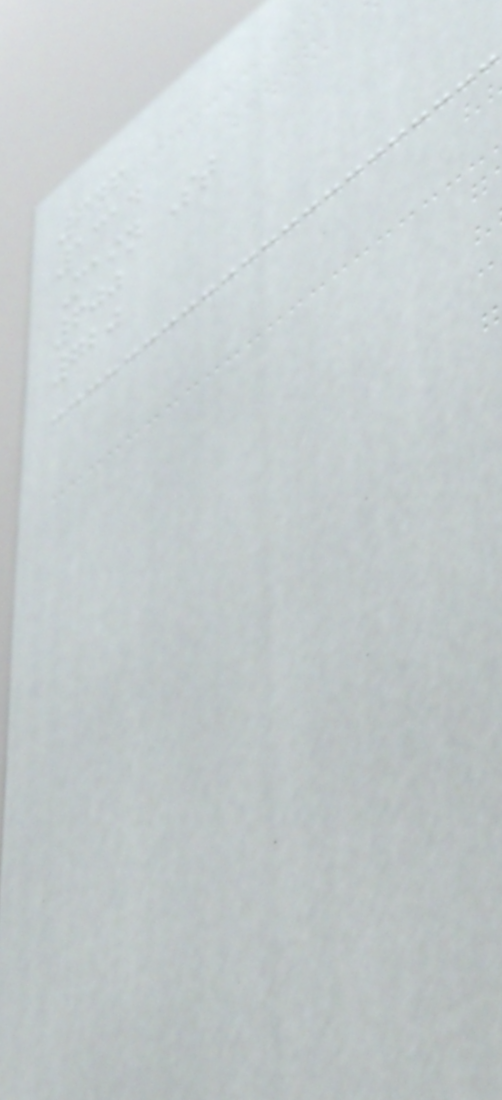646
1314
Main St
600
720
